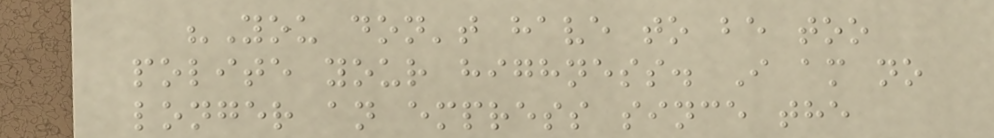"You don't have to be too
polite your highness. I am no
longer an empress since the
